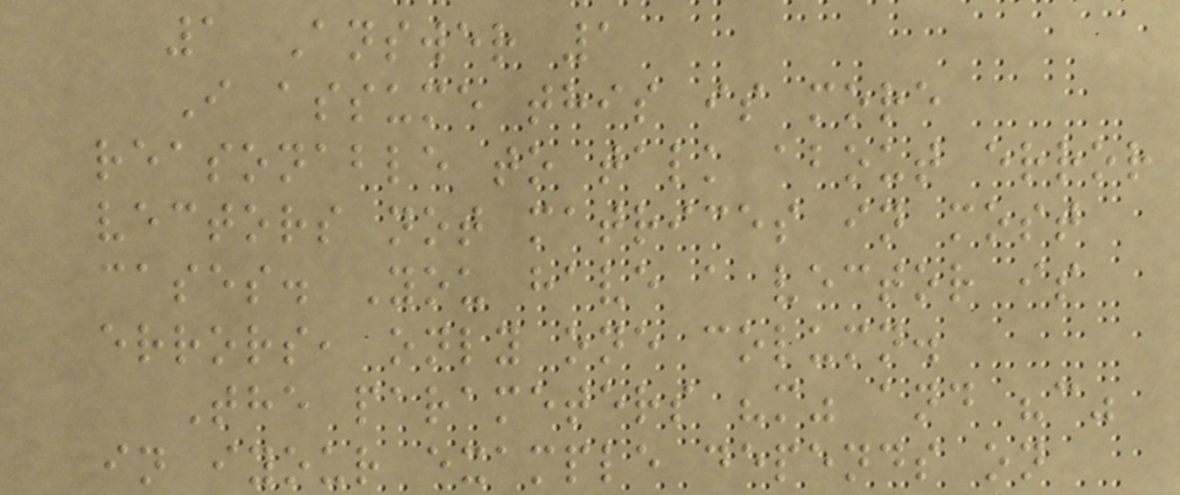1 Answer 1
I assume this is more
reasonable to talk about error
vectors not matrices in most
cases. You have a vector is
errors, only one column.
The parameters "m" and "c"
in iyour example depends on
